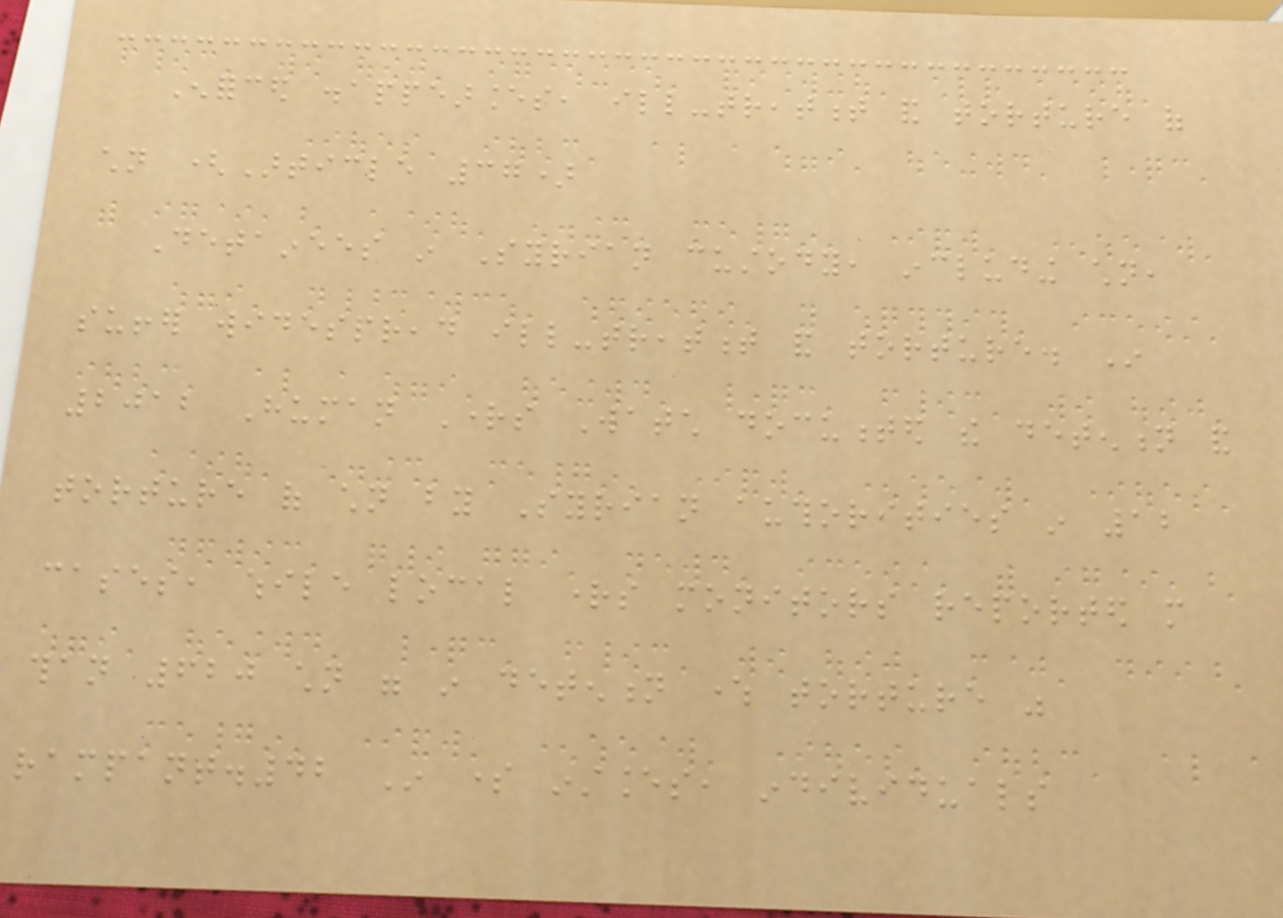Enforced disappearances, ill-treatment and torture of
children (Article 37)
Detainees in Syrian custody, including children,
suffer widespread ill-treatment and torture. In
2012 Human Rights Watch documented the detention and
torture of children by Syrian authorities in 12
cases, while local rights monitors reported more
than 620 children were in detention where torture was
rampant.42 In some instances, individuals
